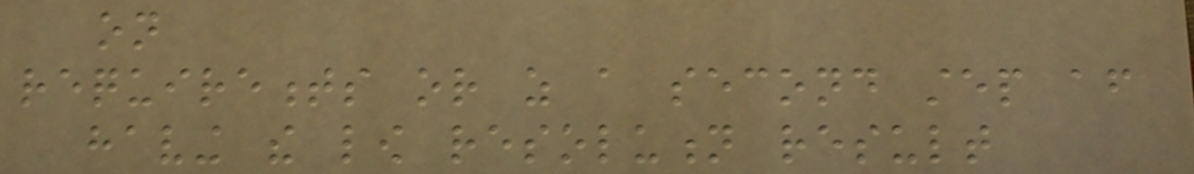on
requirements or as a second step after
having the low resolution result
